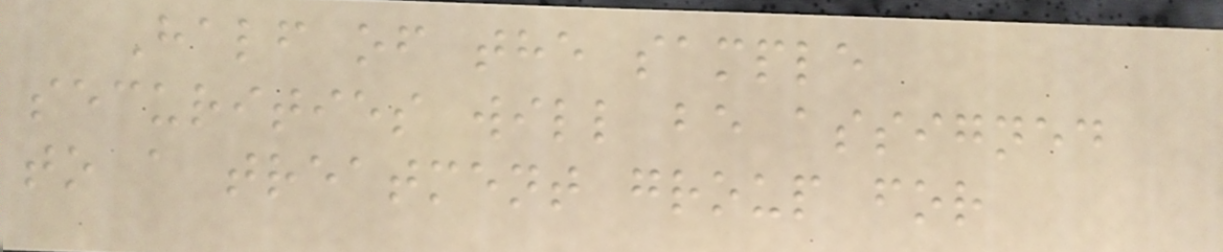Half of the sample
securities will be assigned
to a treatment group for
